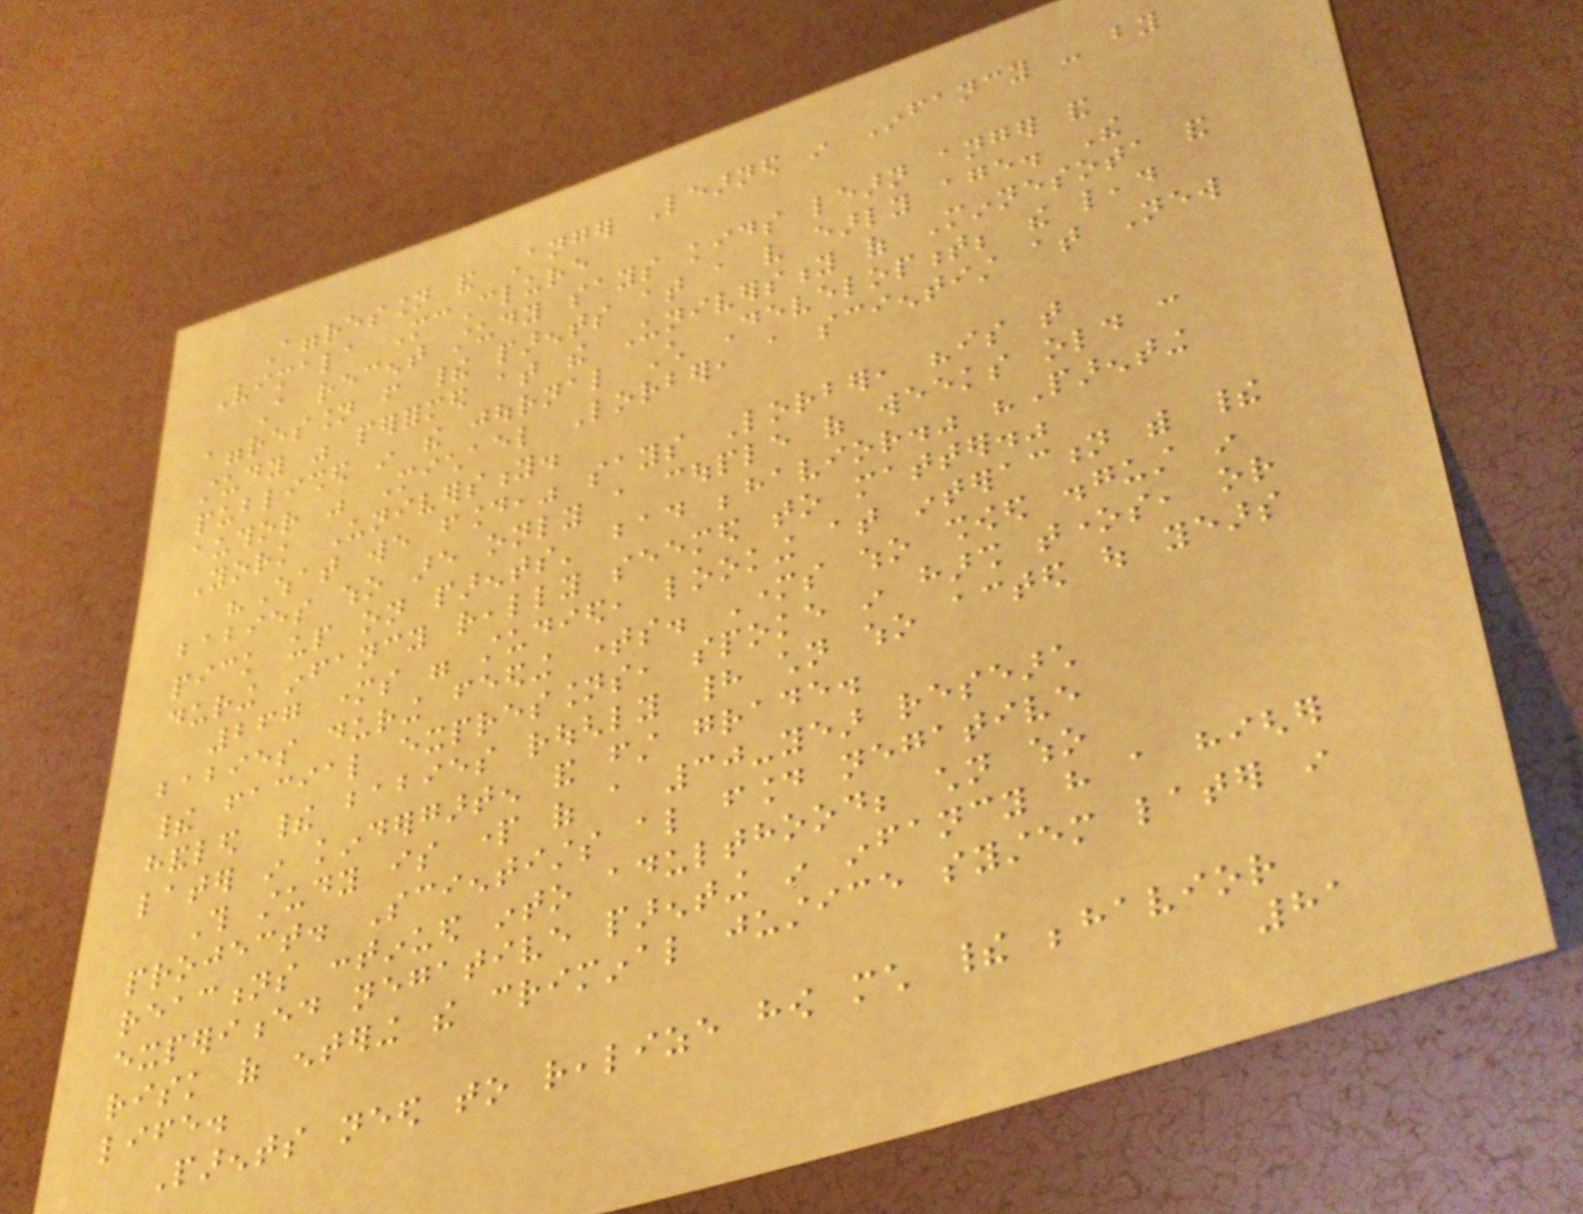Aggression and Anger Learned in Infancy - by
Vimala McClure
A recent study says kids learn anger and
aggression from their parents at a very early age. The
study was performed at the University of Minnesota and
published in the journal Child Development; the lead
author was Michael Lorber, a scientist at New
York University.
"What we found," says Lorber, "is that
babies who are only a couple of weeks old can
pick up on parents' bad behavior." "Parenting
during infancy really seemed to matter."
267 mothers were studied, looking at interaction with their
babies during feeding times. Mothers who showed disgust in
their facial expressions, spoke in harsh tones, or
handled their babies roughly had children who acted out years
later in kindergarten and first grade.
This study is part of a 30-year research
project. Scientists also found negative
reactions continued into adulthood; children who
experienced negative parenting in infancy have a higher
risk of entering the criminal justice system later in
life.
Parents need to realize how much their behavior
81
